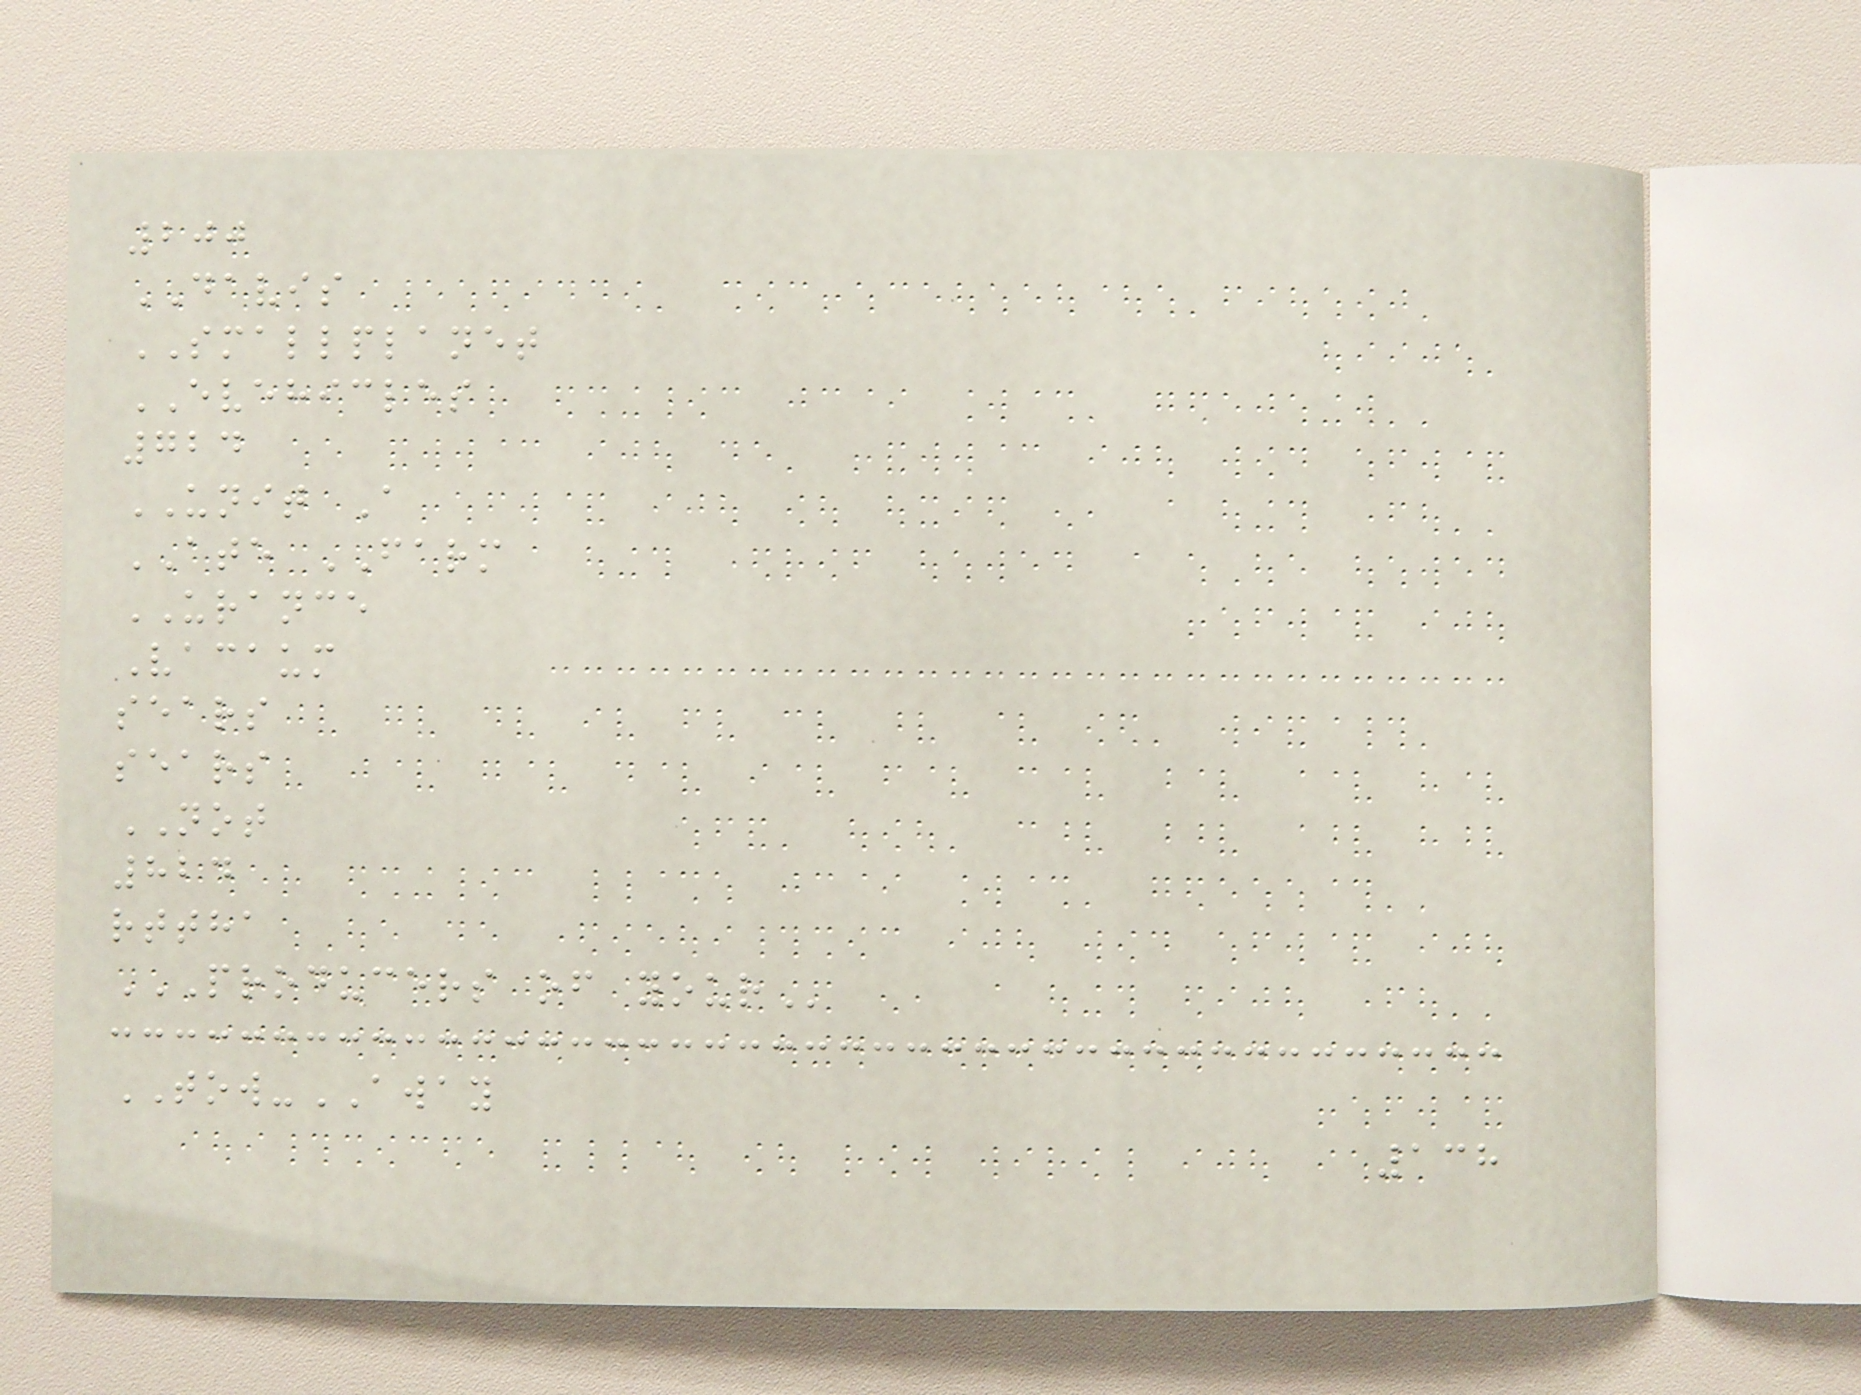200
DAVIS
SMALLPLANET
EVEHICLES
724
UNIT A
ATE FARM
URANCE
Vacaum
sears
sears
NOT
824
rttha
PRODUCERS OF YOUR
TOW-AWAY
138
